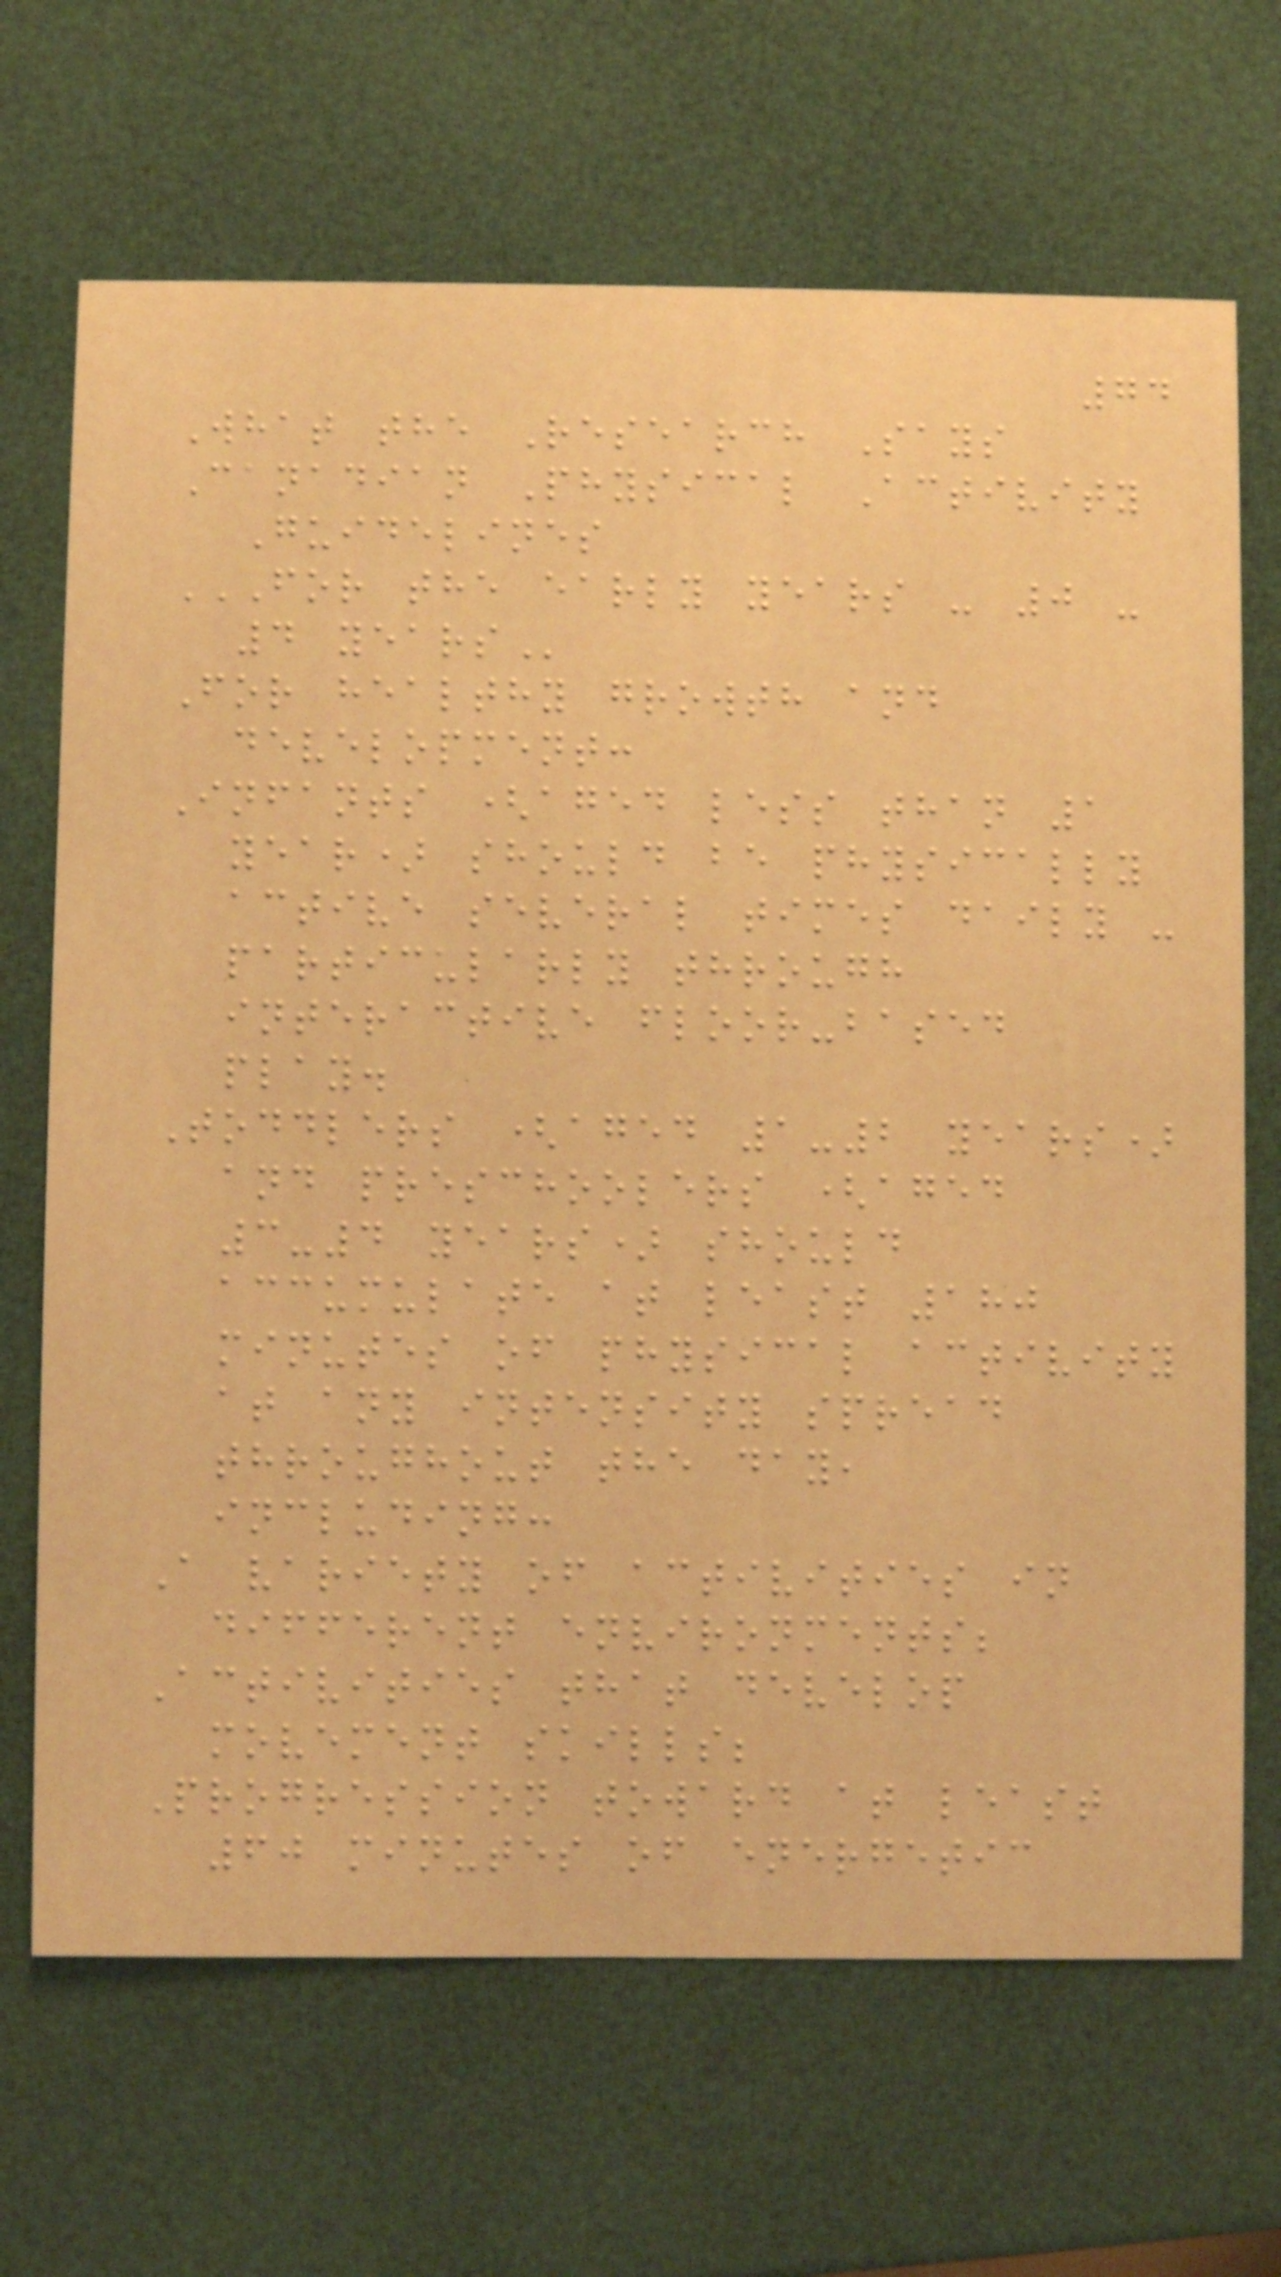74
What the Research Says
Canadian Physical Activity
Guidelines
FOR THE EARLY YEARS - 0 -
4 YEARS
For healthy growth and
development:
Infants (aged less than 1
year) should be physically
active several times daily -
particularly through
interactive floor-based
play.
Toddlers (aged 1-2 years)
and preschoolers (aged
3-4 years) should
accumulate at least 180
minutes of physical activity
at any intensity spread
throughout the day,
including:
A variety of activities in
different environments;
Activities that develop
movement skills;
Progression toward at least
60 minutes of energetic
